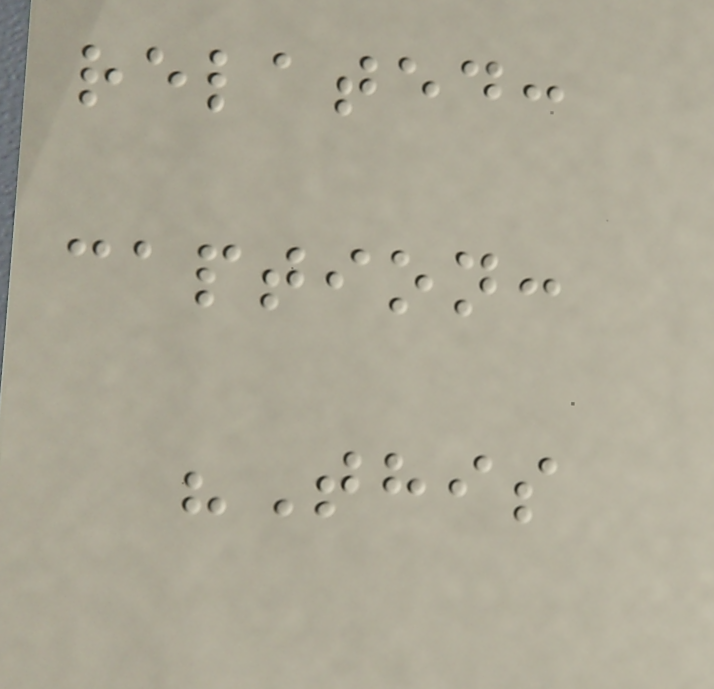related:
caption:
"This
